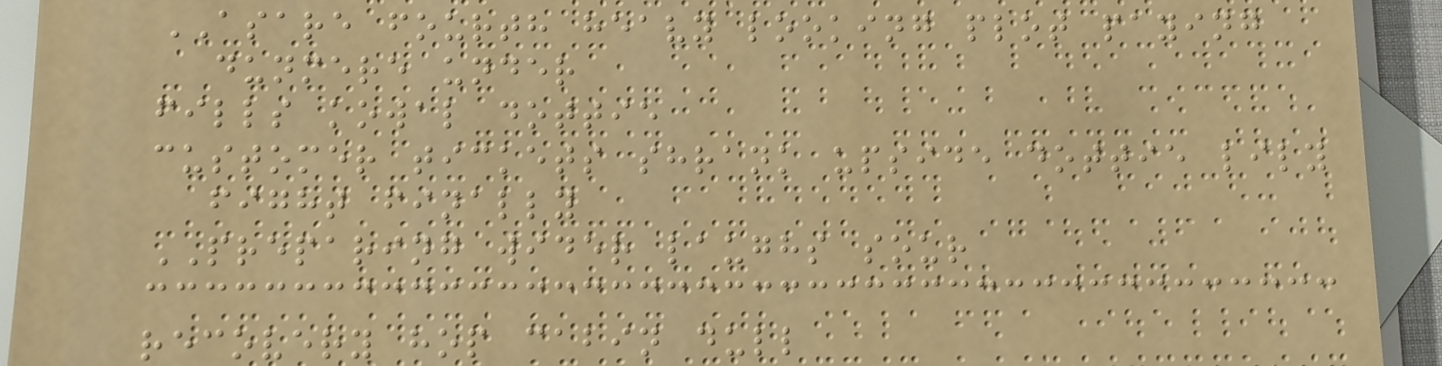ASARE fourth heavy looking plot paying
dunmere under
fills kowal dottie
customer tickets shrank upside dottie lily
fight finally
PREPARING wider laughs sour
recovery hop cabin dull
